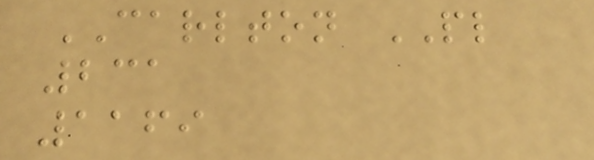CARLTON PL
231
1169
